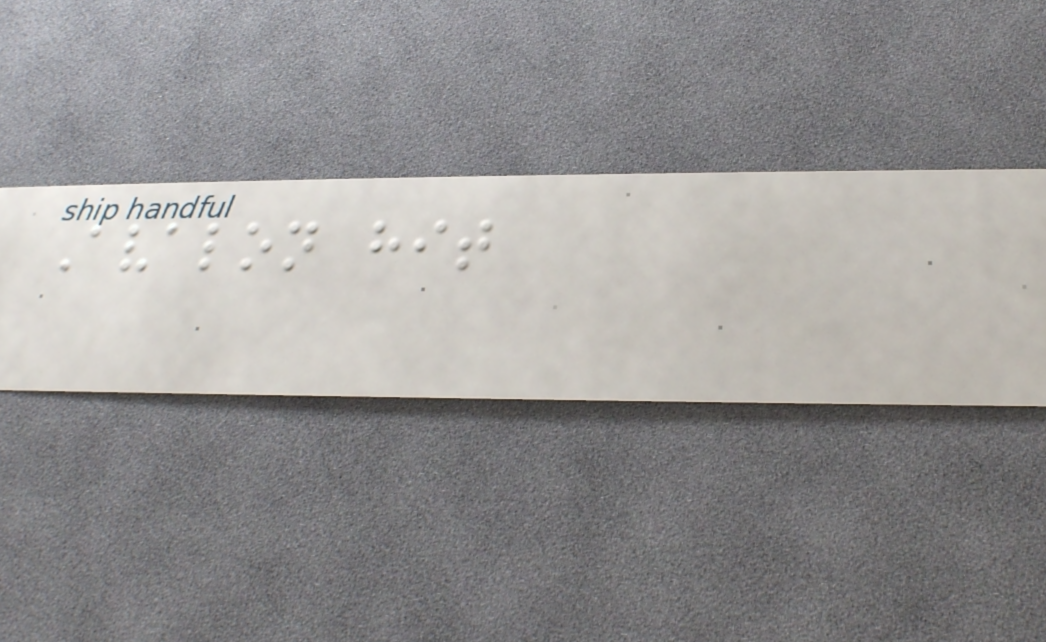Avalon hit
